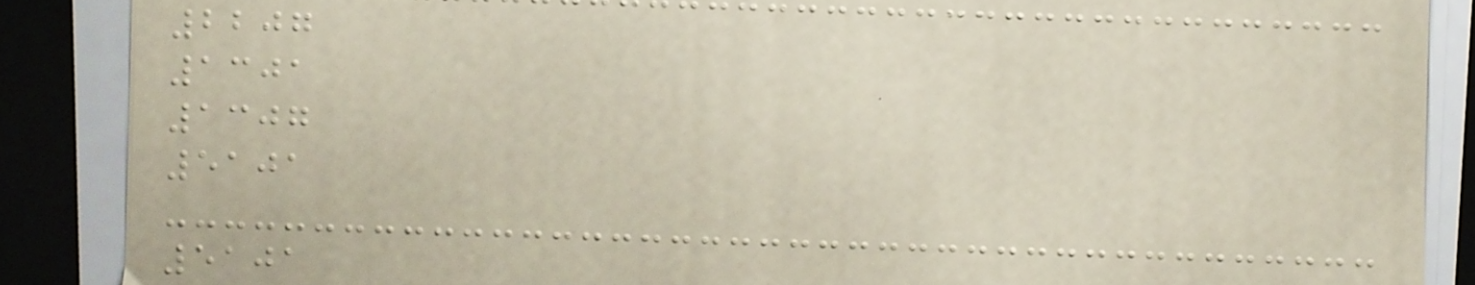2207
1301
1307
5101
5101
